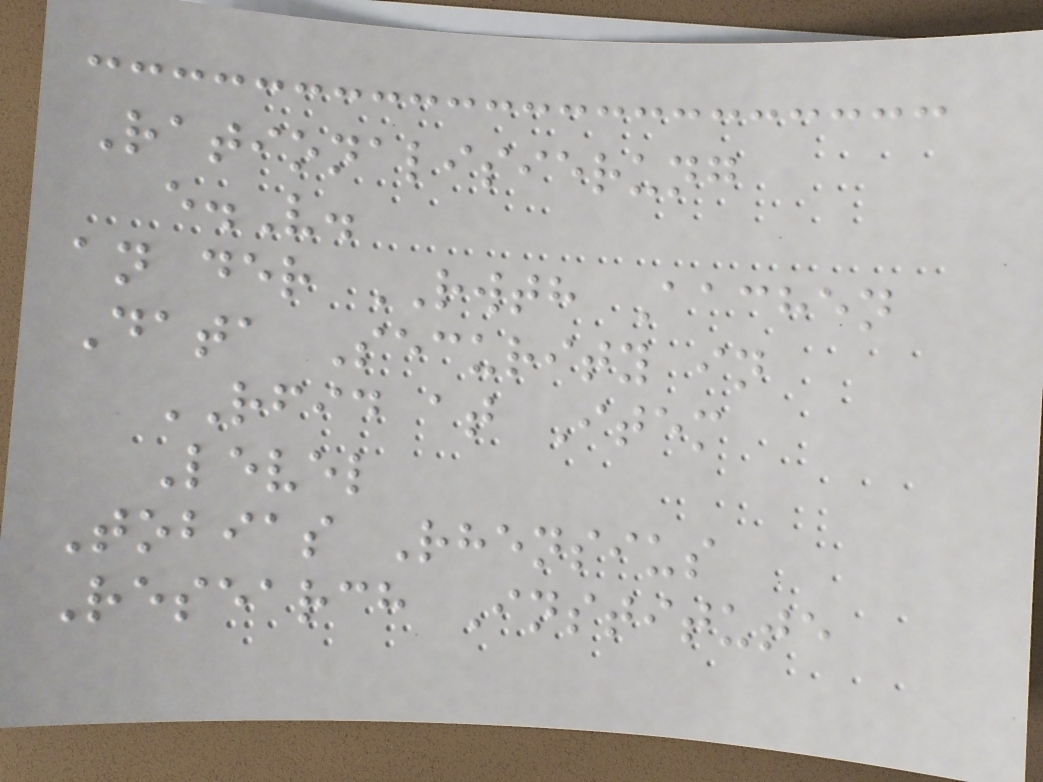Rationalisierung
e.V.
an der RWTH Aachen
Data Security in
RFID at Item
Level
Tobias Rhensius
Research Institute
